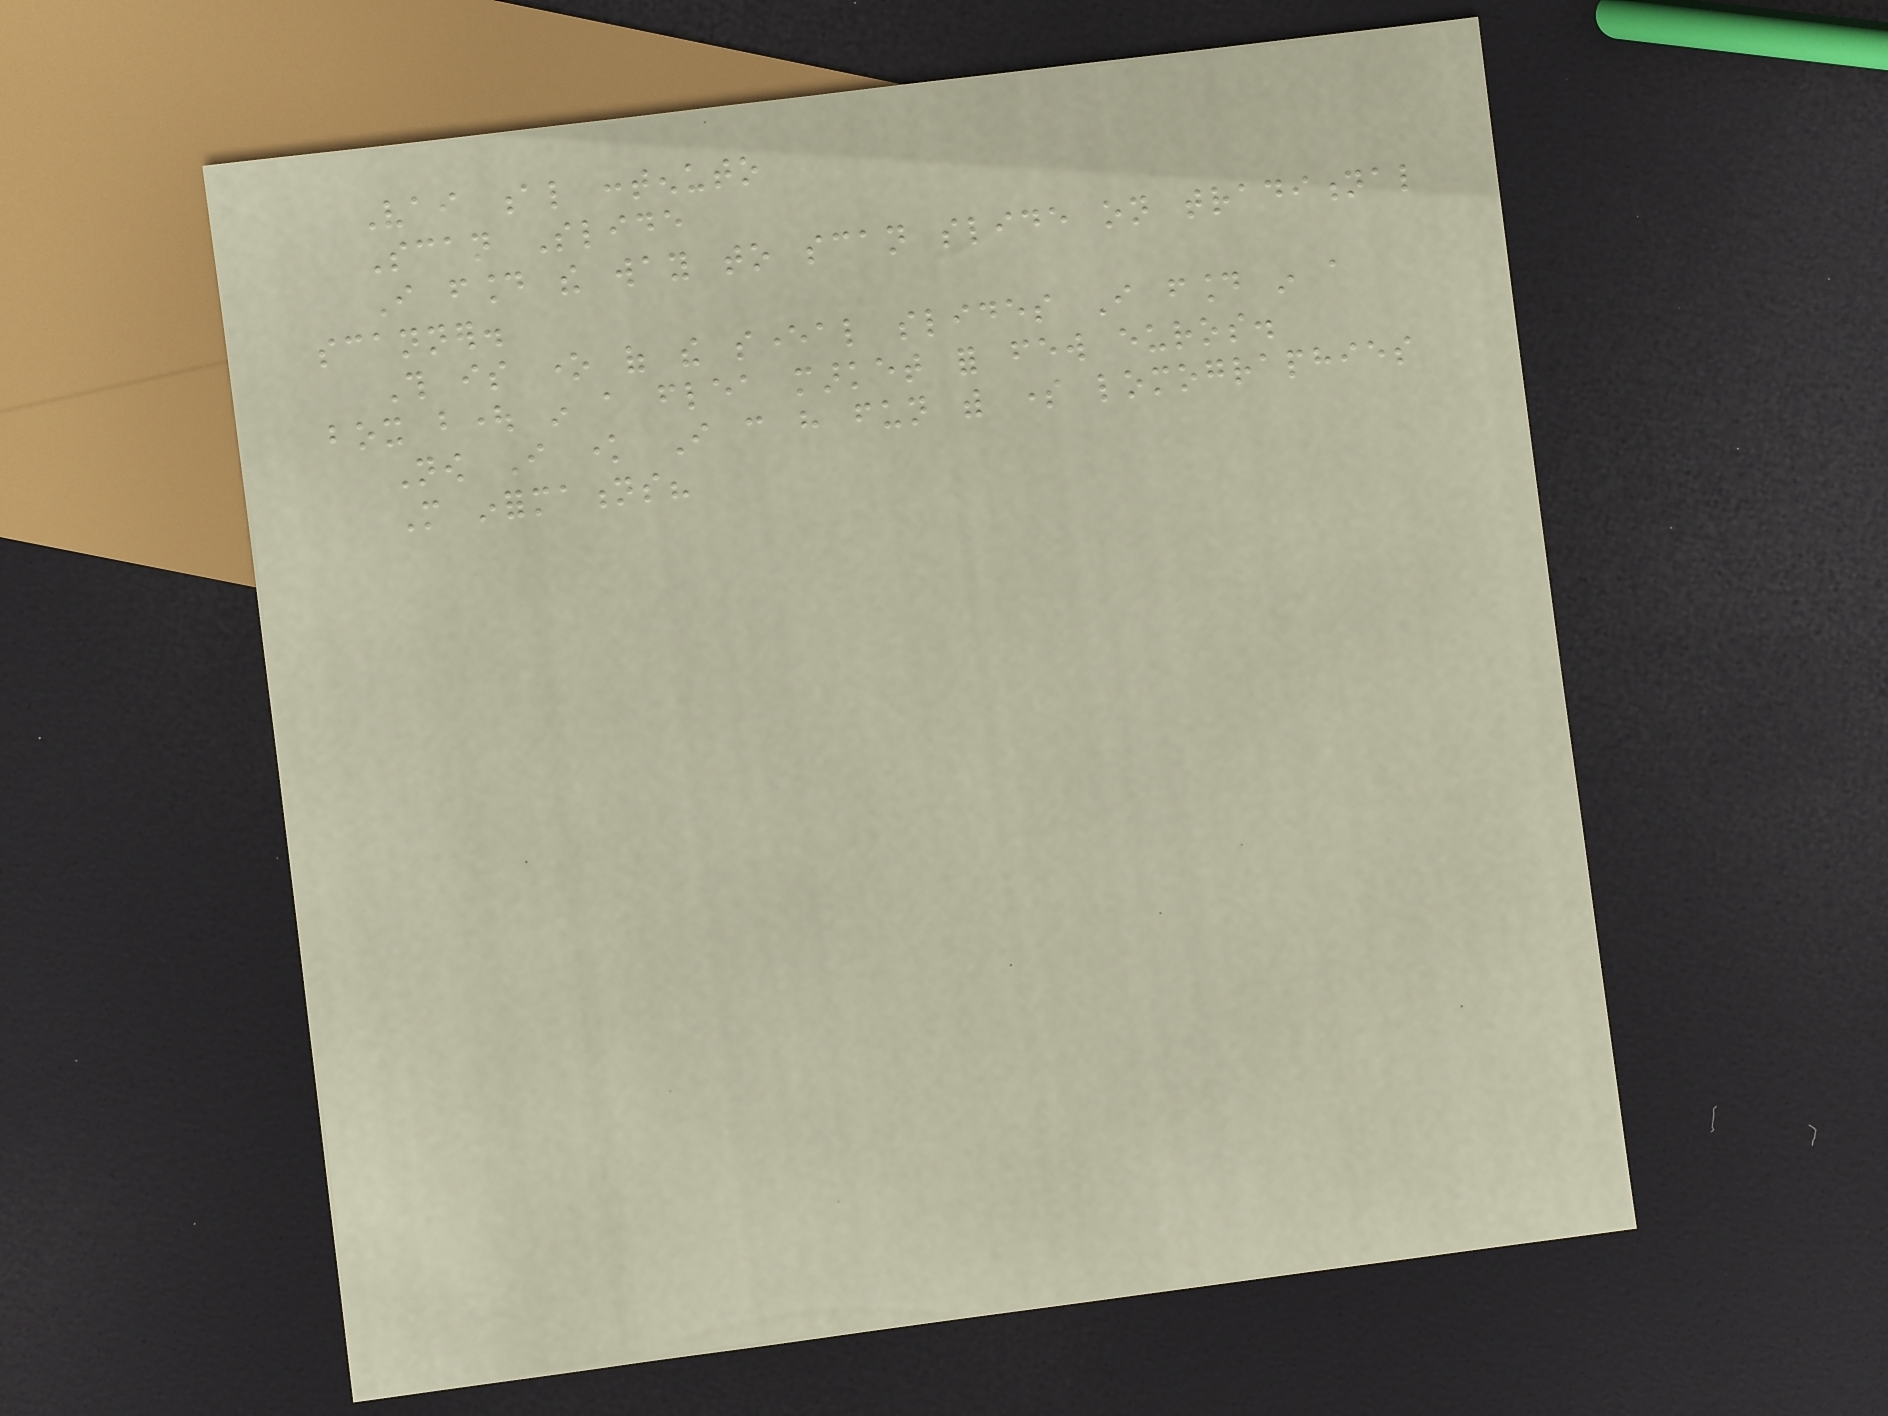Vai al contenuto
Scan Slide
I found the way to scan slide on traditional
scanner.
This is one of the several slides I found in a
box bought in a flea market for few euros.
Now I know I can have fun with some lomographies
More informations?
